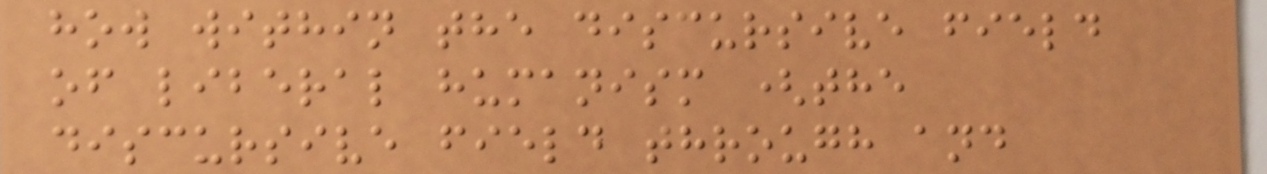how within the discursive field
of liberal humanism (the
discursive field through and
